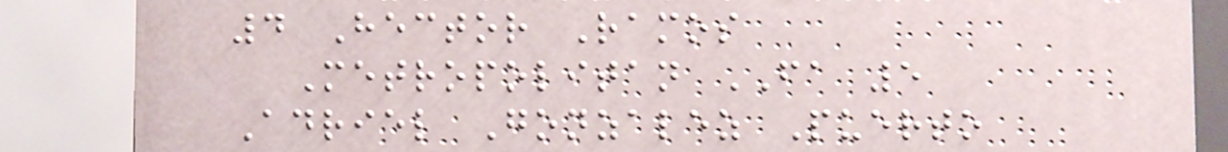4 Hector Ramos
Metropolitan FA 5
Adriel Gonzalez Puerto
